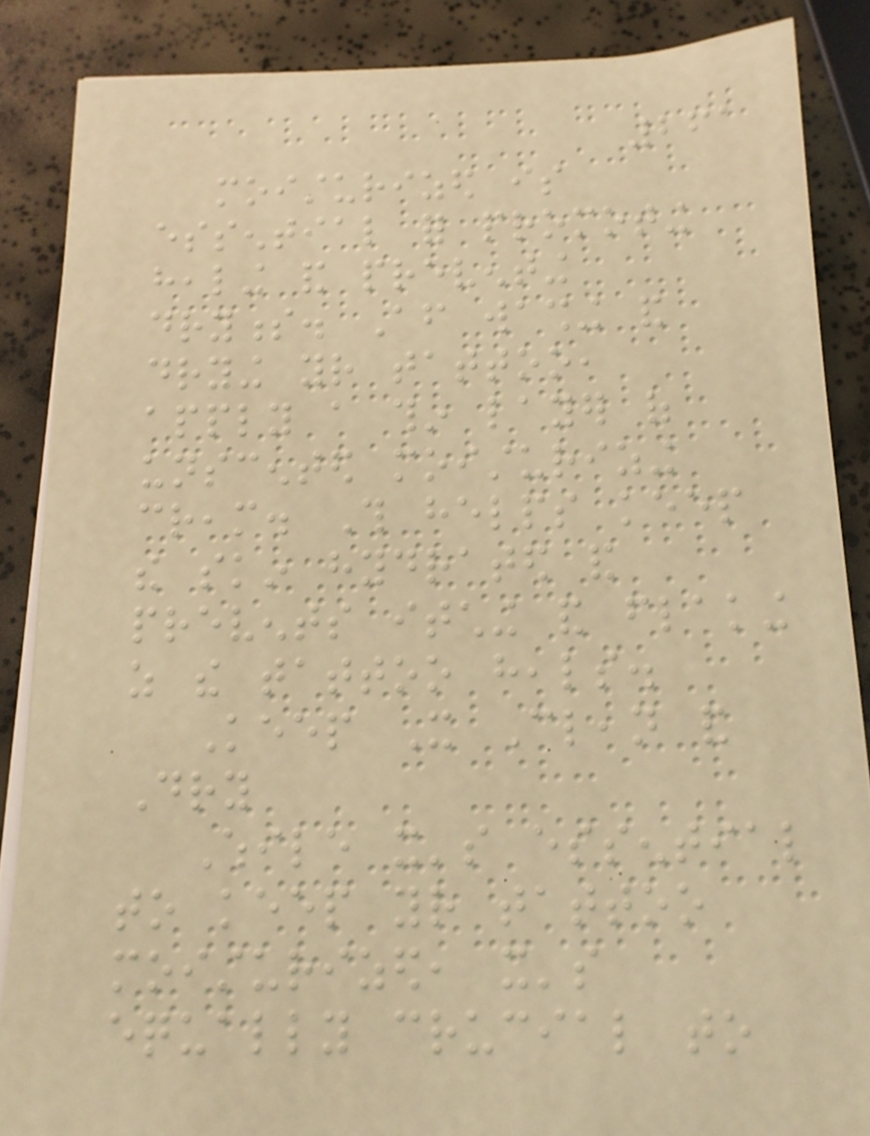261
moisturized is
essential for promoting
healing and preventing
dryness. After washing and
drying your tattoo,
apply a thin layer of
unscented moisturizing
cream. This helps keep
the skin hydrated and
prevents itching and flaking
as the tattoo heals.
Keep It Clean and
Dry
While it's essential
to keep your tattoo
moisturized, it's
equally crucial to
